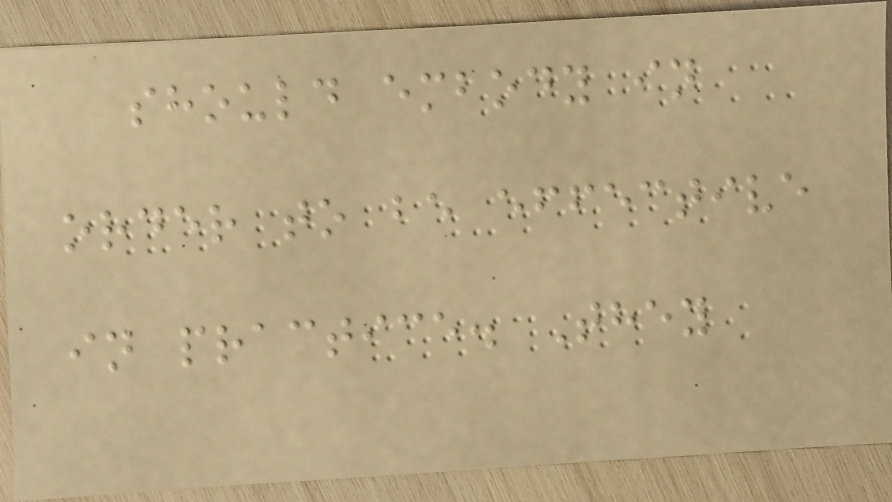should embody in
order to be effective
in practice. They
